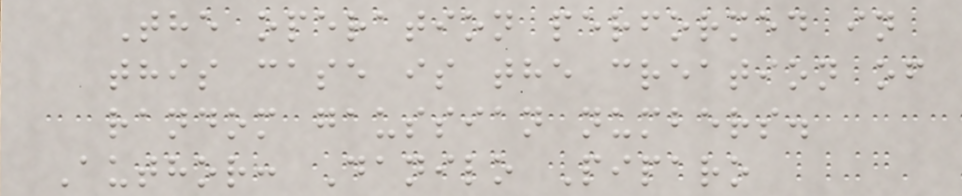The operation performed in
this case is the creation of
random gaussian numbers.
Author: Danilo Piparo
